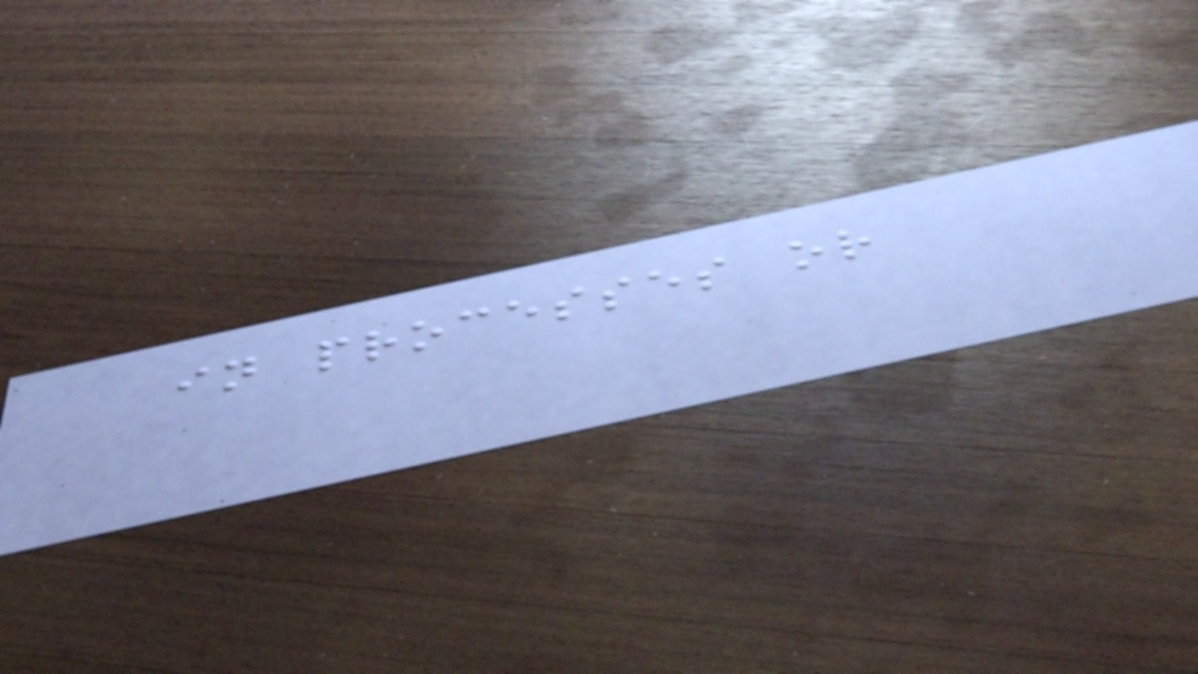in processes or
